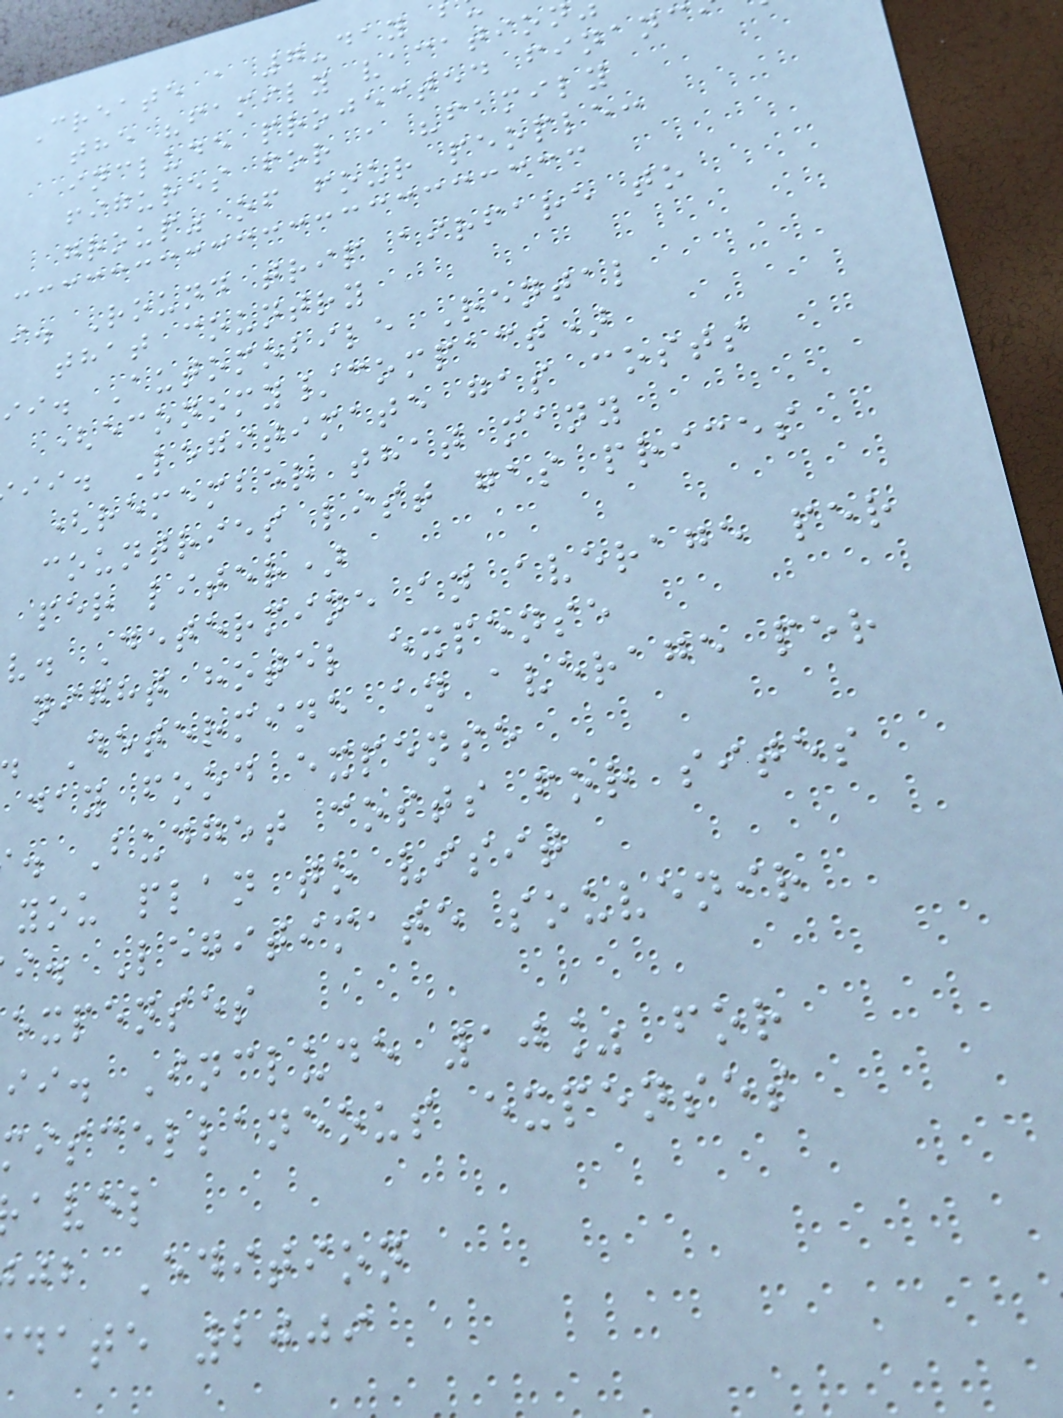Create a 7-day
the "family vacation
include projected financ
figures for a "family
group" of four people:
i. Round trip airfare to
that country
ii. Automobile Rental
(economy/compact)
ii. Legitimate gas costs
(remember that many
countries list gas prices
per liter)
v. Determine an average per
night hotel expense
Determine an average per
day food expense
. Budget costs for sites
you plan to visit
i. Legitimate souvenir
expenses
ii. Include 10% for
miscellaneous expenses
avel
jb Edition
date 2009
